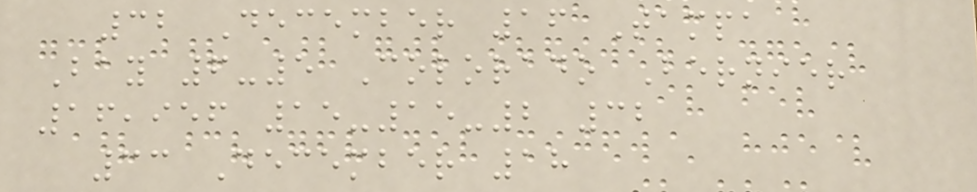32 December 16 Tampa
Bay 6-5 Colorado Bernier
16,956 15-15-2 32
33 December 18
